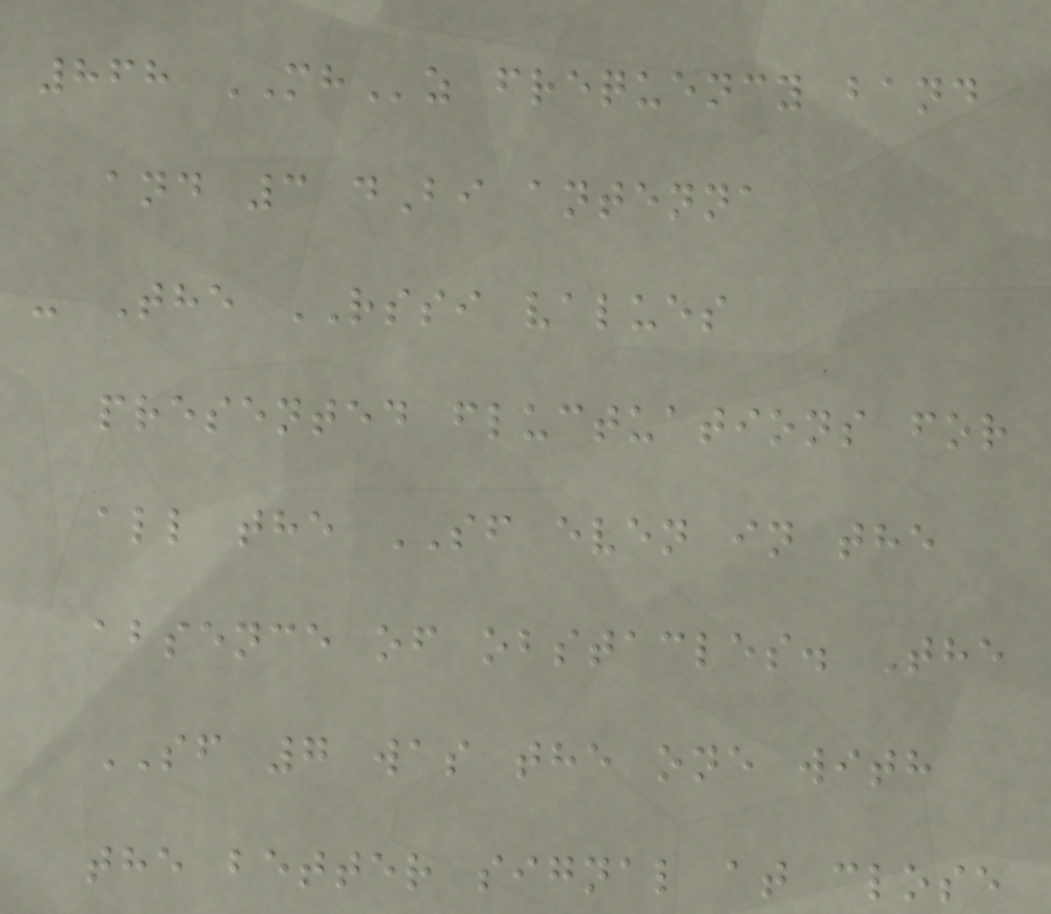868 MHz frequency band
and 3 dBi antenna
- The RSSI values
presented fluctuations for
all the SF even in the
absence of obstacles. The
SF 7 was the one with
the better signal at close
